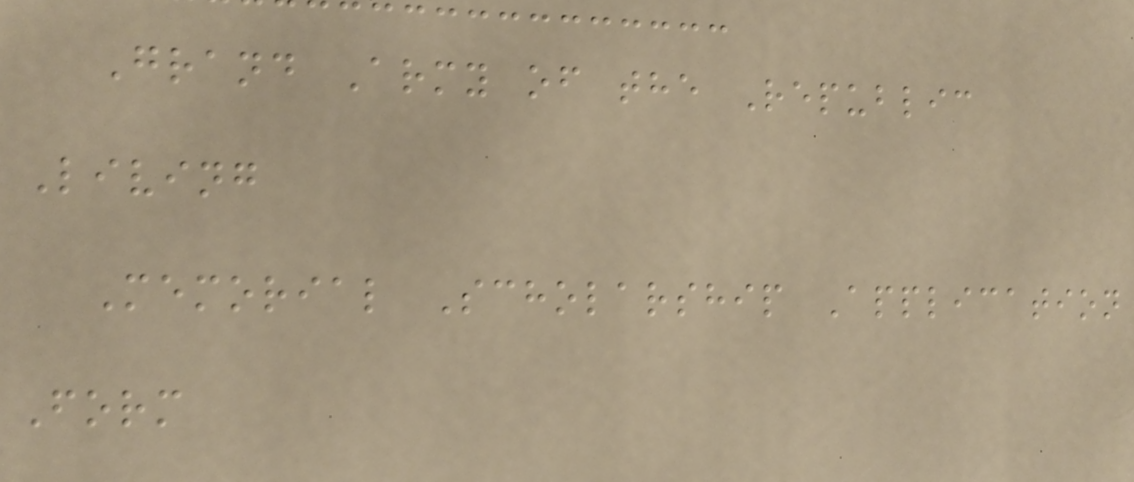Grand Army of the Republic
Living
Memorial Scholarship Application
Form
